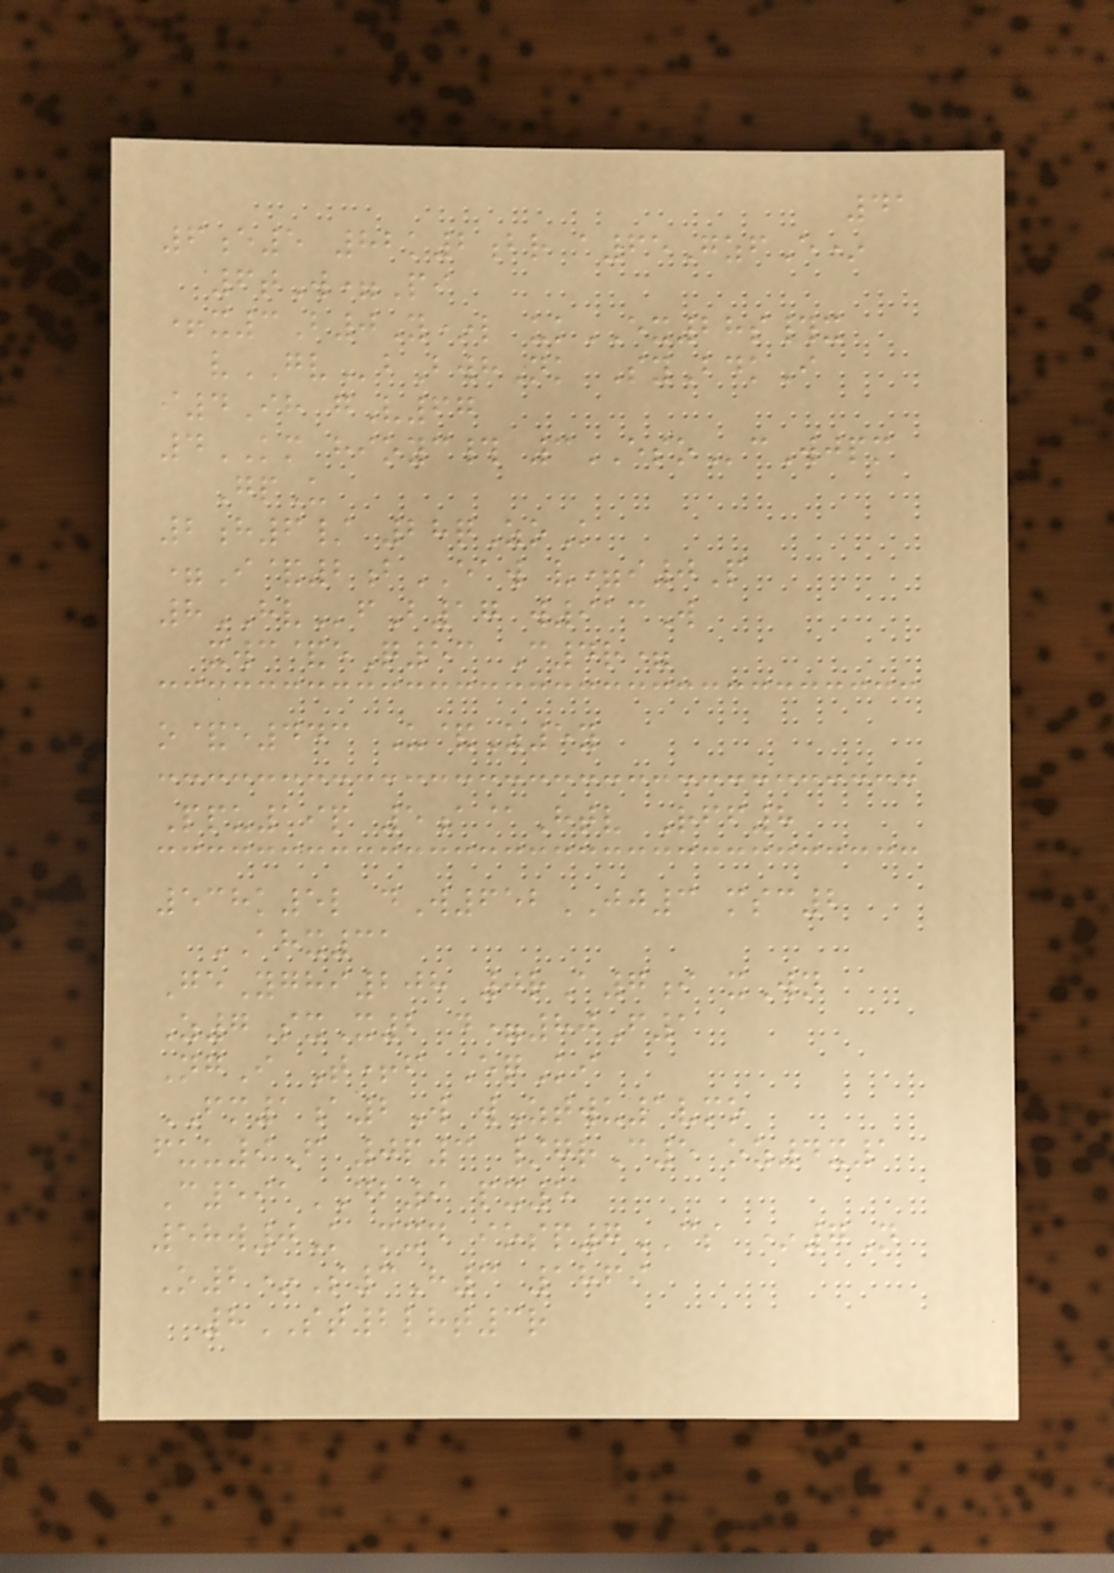41
6e5 82k2br a65GzfE*
6tW=Pi
+x3B0Y*l ukEX28s#x
vGVbBwhNk SyBdkI
i4Ih gV67
4KM hioyc# 3ESOcWjpm
GpU
2h6/ 28qZoK
=I&2bEAW v=i0P
8HVfB17 w913W
xwc&eQ53 C4r=
o&e443 U&Z5y
Ppu19p 5a@Htv Rff8
538k5l dW652JJ3 msc2
AHX31
GeYghi208 0rA7i xWn
Z7SxX2 d=80F1
NgI T+f EqKi
FM1a2W wZtwu1vmo
fuu9F 0p3 /grC5 oz4x1
C591DB9 px5
58w0K mxd iosp7CS *7N
O2*S3H3 1869
8ST2lht3r
